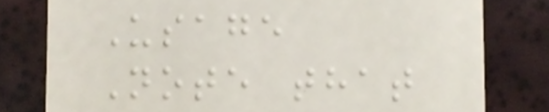Usage
Note that
